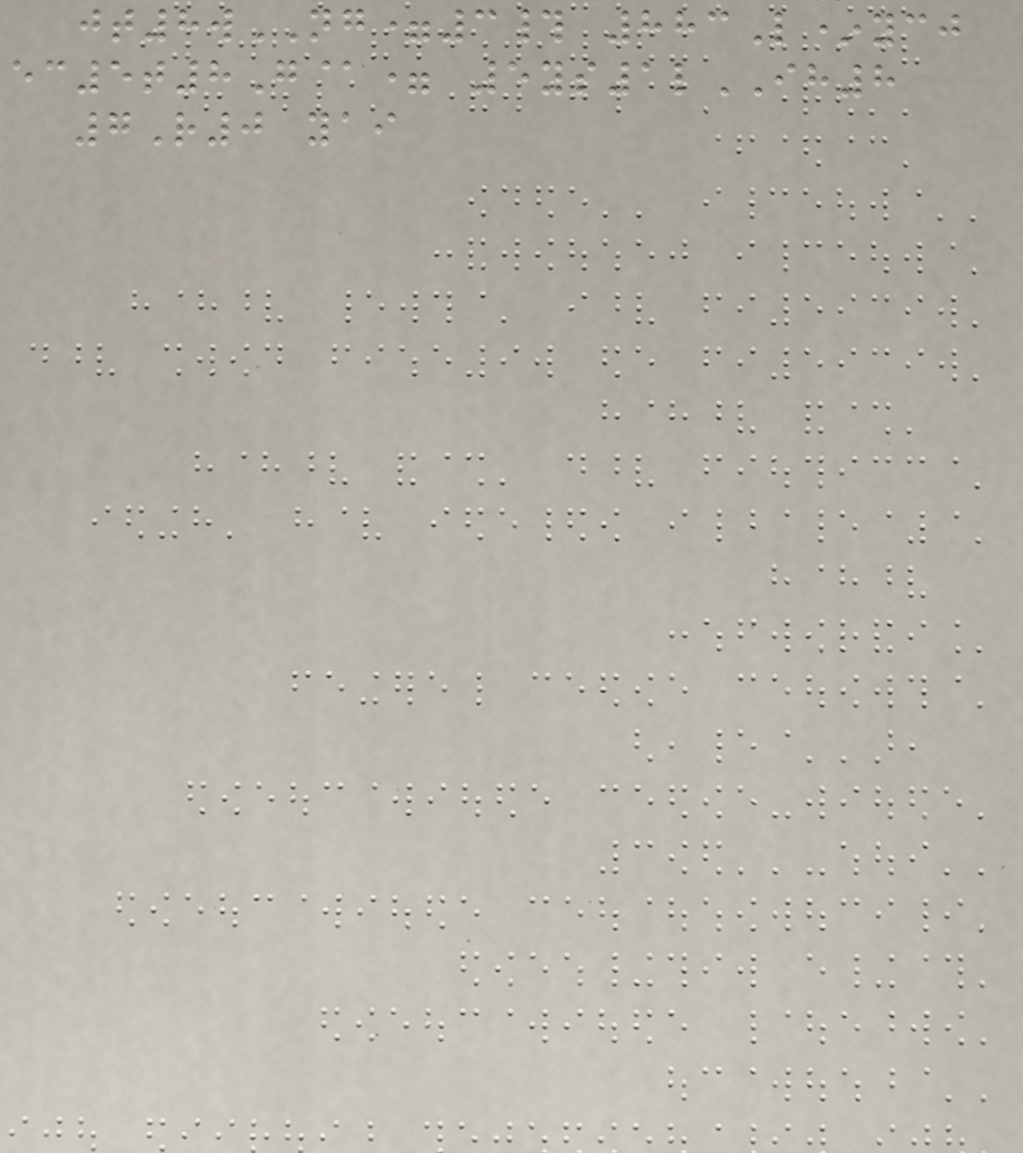jt8wNG=3# 883L*ycj
ec5t8G@= 5ys1lIH8
7R0 yai
